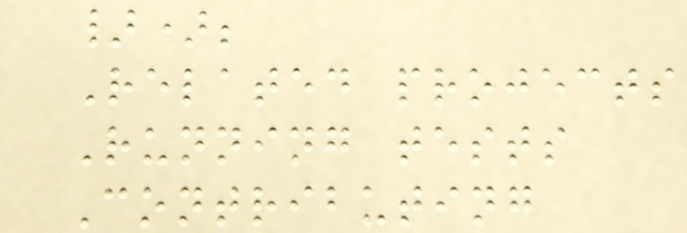});
Related projects
Running tests
Contributing
